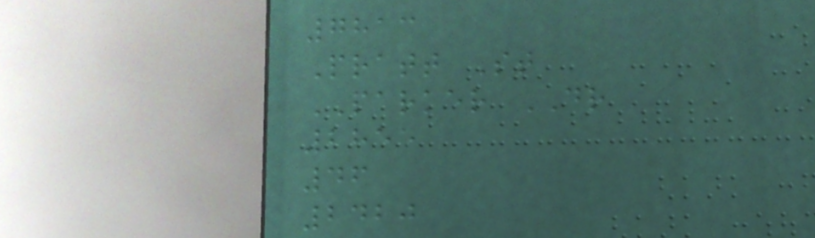7813
Pratt St
PARKER DR
2855
46
2420
